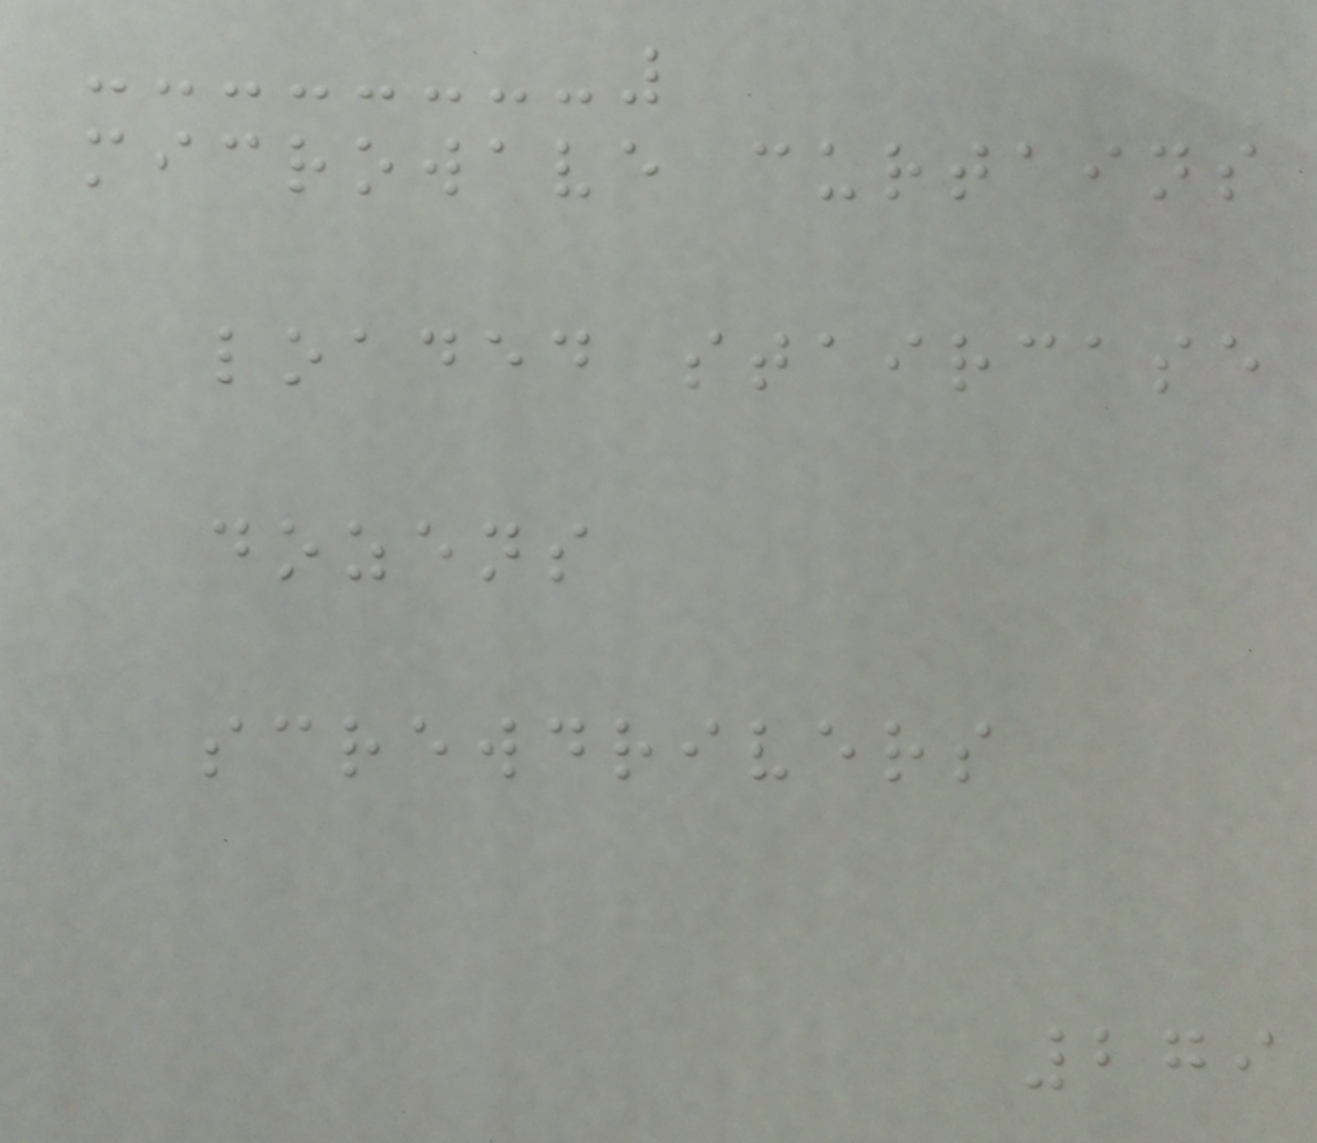microwave curtains
loaded staircase
dozens
screwdrivers
279
